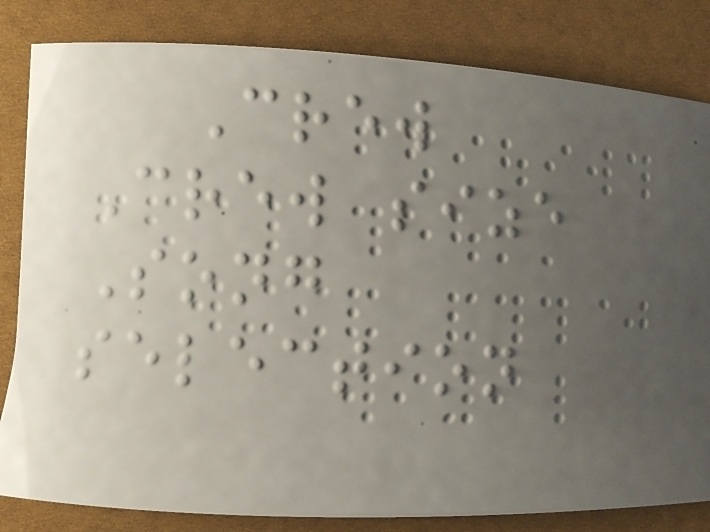Crew
Crew size
Song
selection
